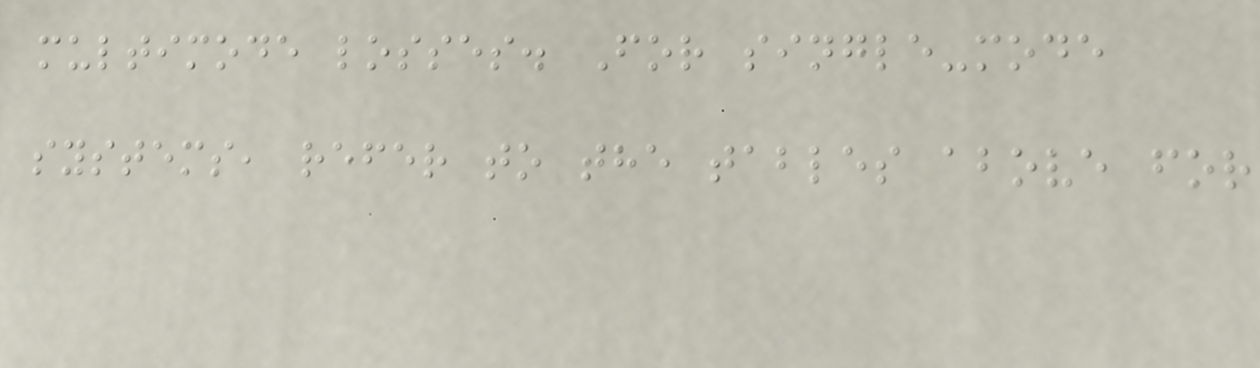multimode losses. For single-mode
systems, refer to the tables above for
